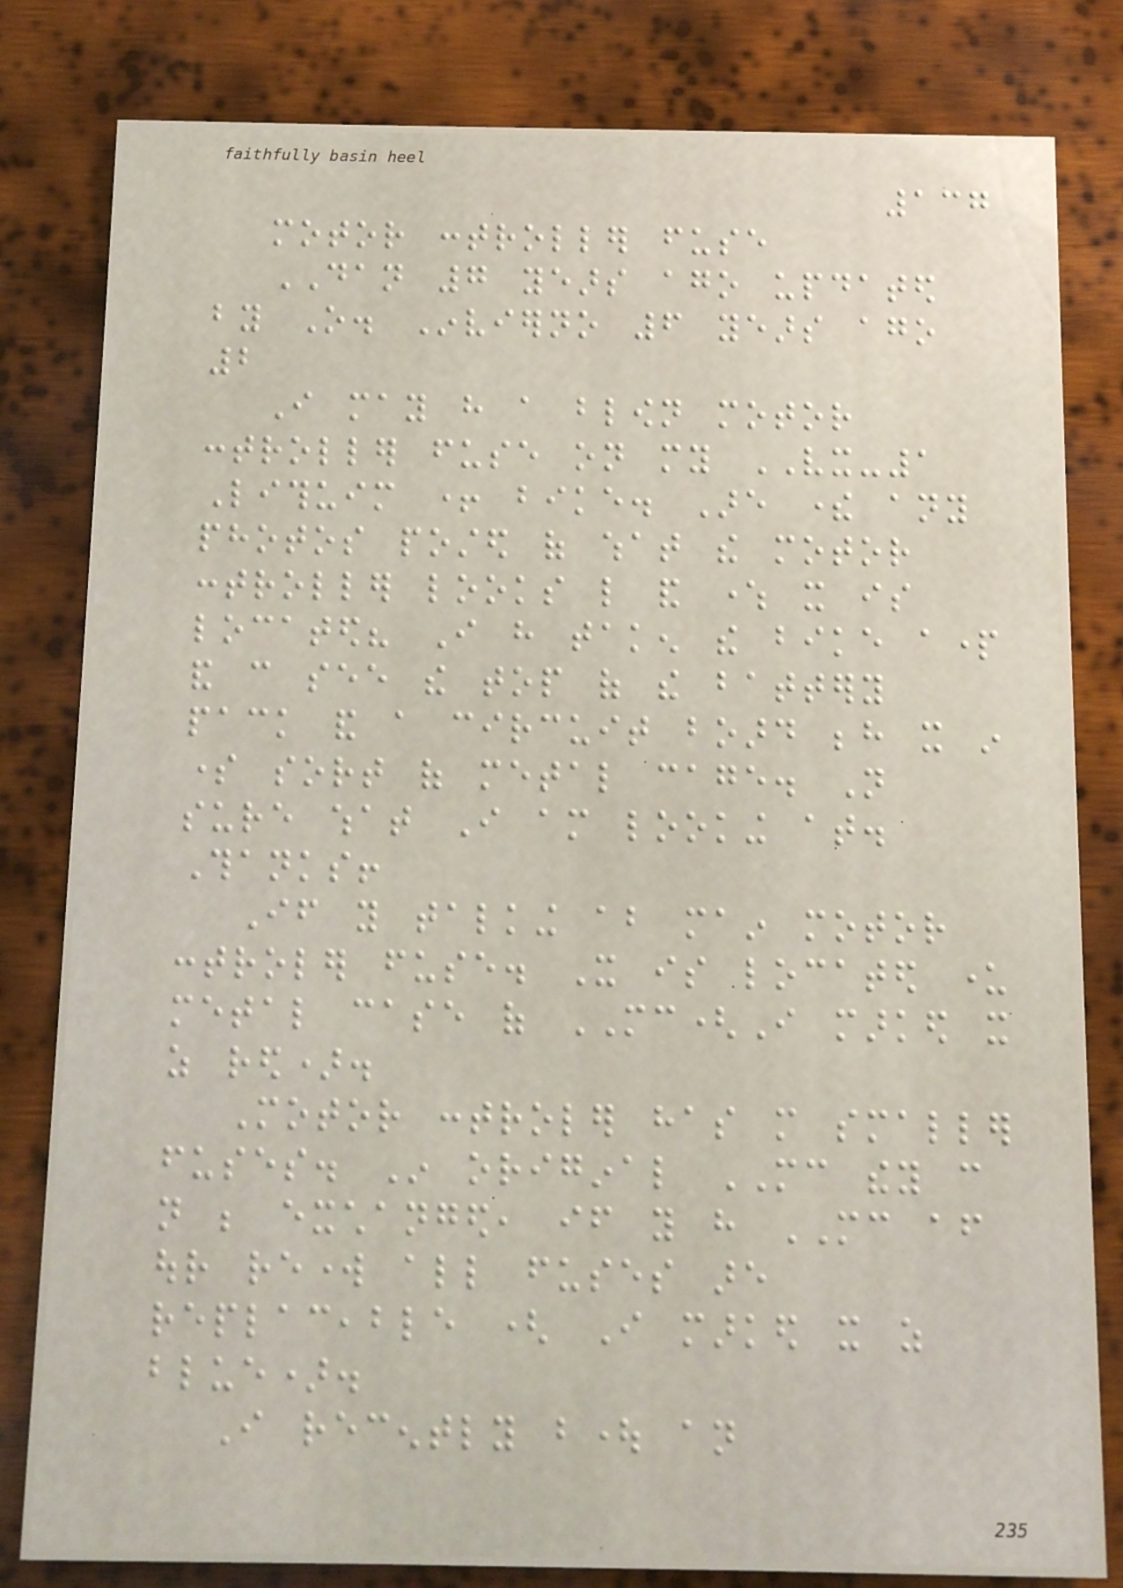137
motor controller fuse
DAN 7 years ago updated
by O. Invierno 6 years ago
2
I may have a blown motor
controller fuse on my VX-1
Lithuim + bike. Are there any
photos posted of what the motor
controller looks like and where it is
located? I have taken the bike apart
and can see the top of the battery
pack and a circuit board behind it in
some sort of metal cage. Not
sure what I am looking at.
Thanks!
If you talking about main motor
controler fuse. It is located under
metal case of MC(I marked it
as red).
Motor controler has more smaller
fuses. In original MC they can
not be exchanged, if you have MC after
our rework all fuses are
replaceable ( I marked it as
blue).
I recently bought an
